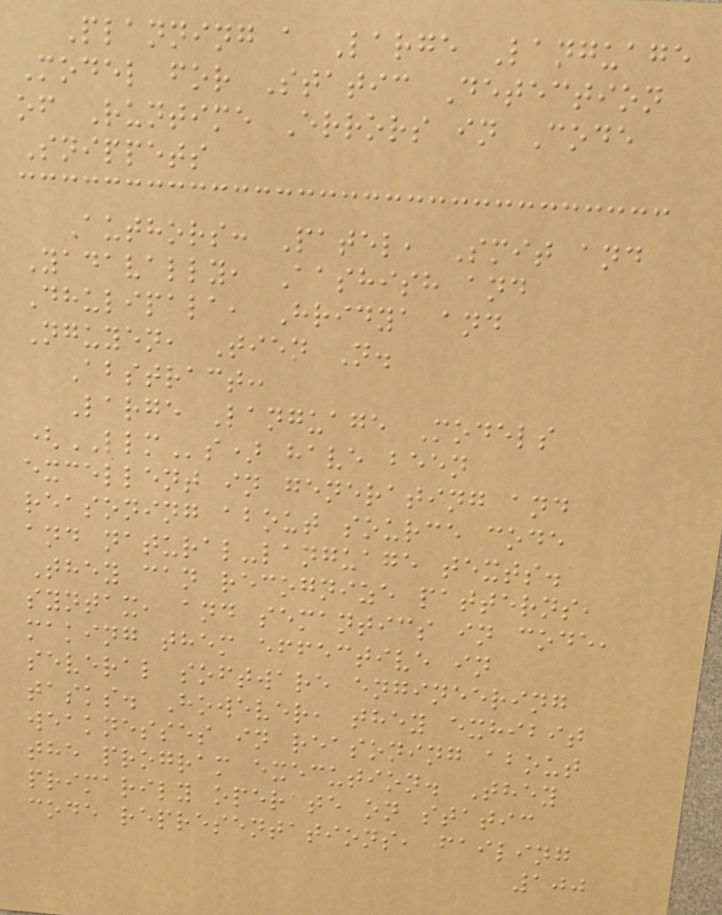Planning a Large Language
Model for Static Detection
of Runtime Errors in Code
Snippets
Authors: Patel, Smit and
Yadavally, Aashish and
Dhulipala, Hridya and
Nguyen, Tien N.
Abstract:
Large Language Models
(LLMs) have been
excellent in generating and
reasoning about source code
and natural-language texts.
They can recognize patterns,
syntax, and semantics in code,
making them effective in
several software engineering
tasks. However, they exhibit
weaknesses in reasoning about
the program execution. They
primarily operate on static
code representations, failing
100
